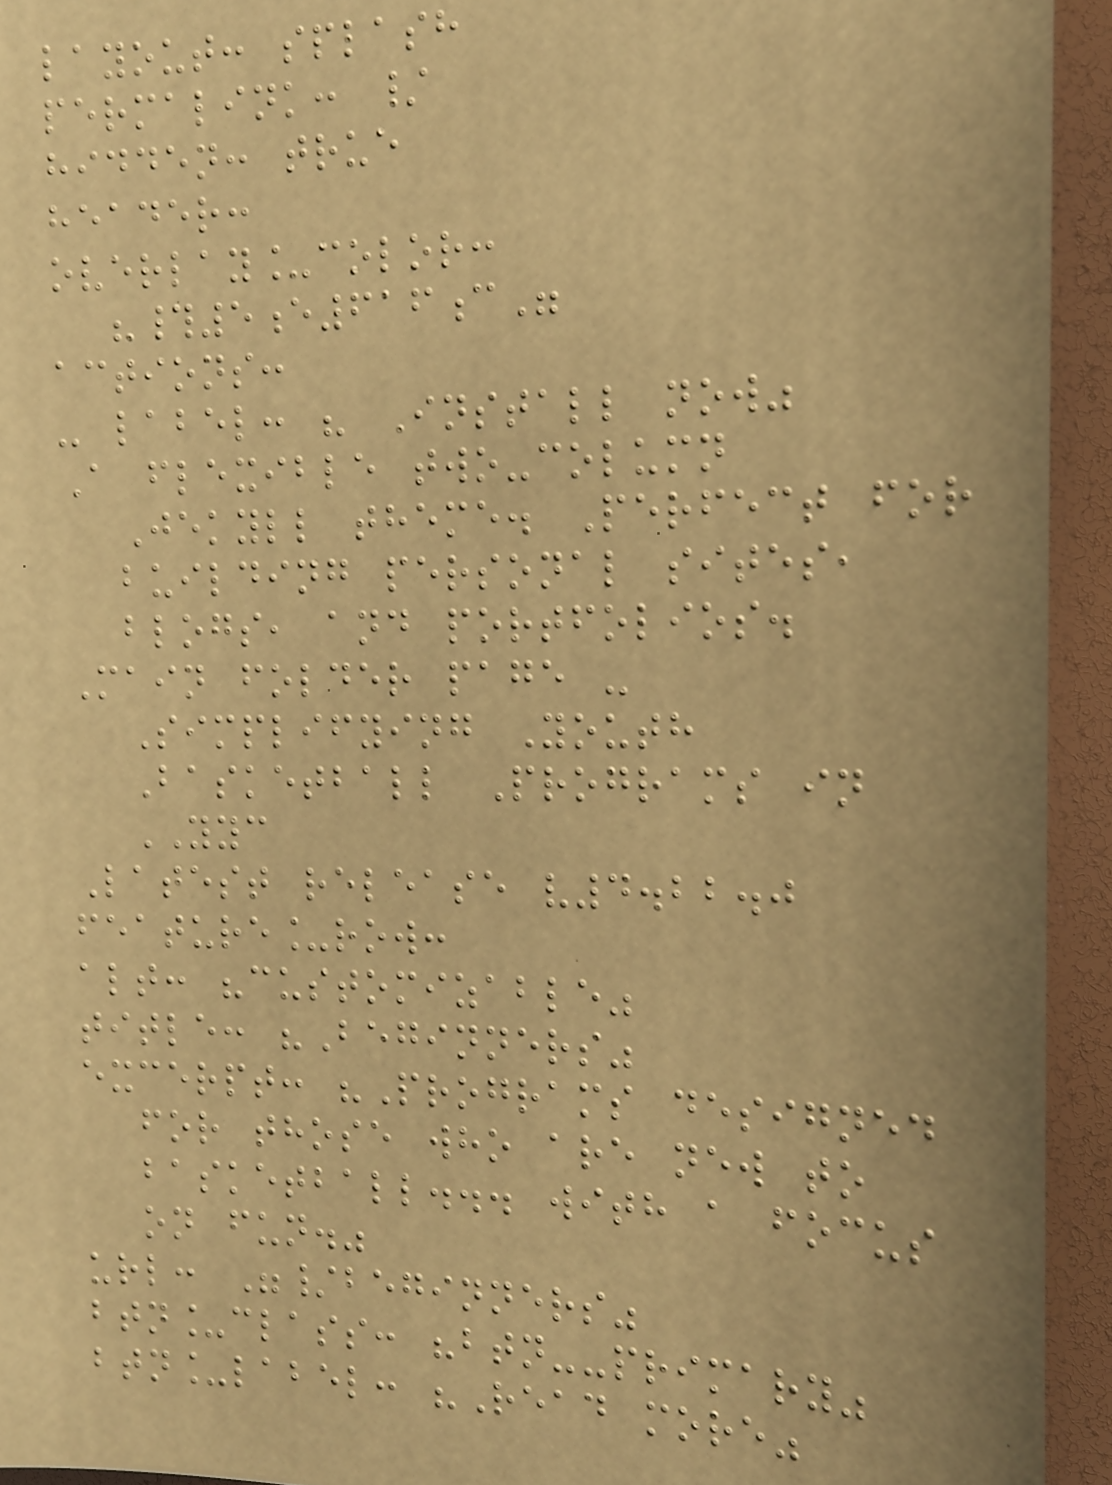layout: splash
permalink: /
hidden: true
header:
overlay_color:
"#5e616c"
actions:
- label: " Install now"
A flexible two-column
Jekyll theme. Perfect for
building personal sites,
blogs, and portfolios.
Main folder page -
Simplifying Youth
Basketball Programs in
YYC
Latest release v4.22.0
feature_row:
alt: "customizable"
title: "Beginners"
excerpt: "Programs designed
for those who are new to
basketball... with a focus
on fun."
url: "/beginners"
btn_class: "btn--primary"
btn_label: "Read more"
